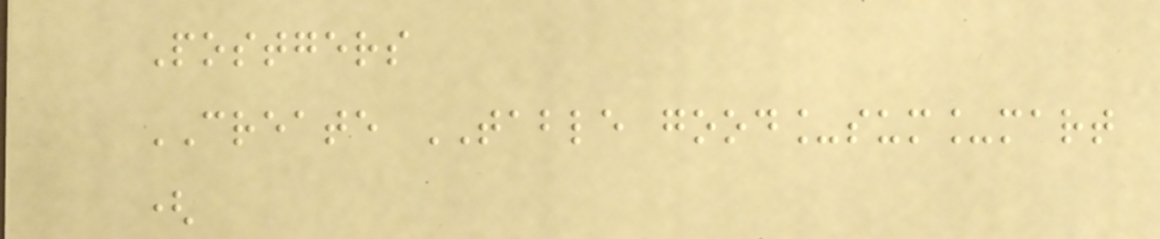Postgers
CREATE TABLE good_sum_mart
(
